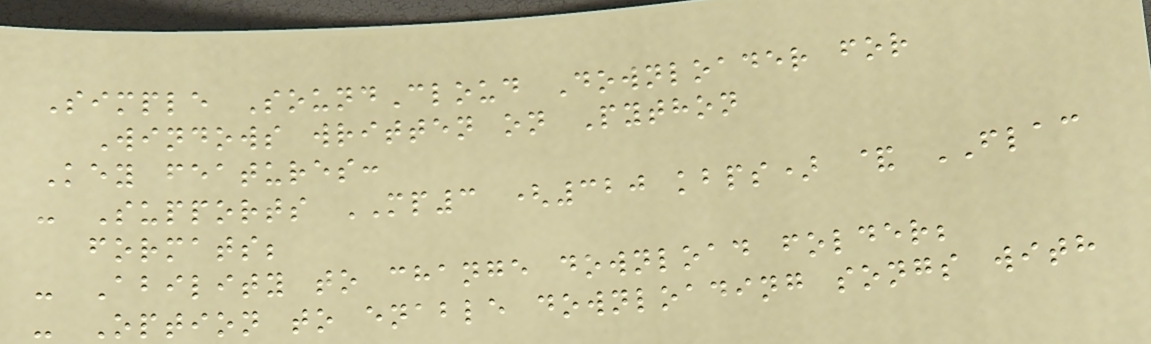Simple SoundCloud Downloader for
Windows written on Python
Key features:
- Supports MP3 (320 kbps) & FLAC
formats;
- Ability to change download folder;
- Option to enable downloading songs with
